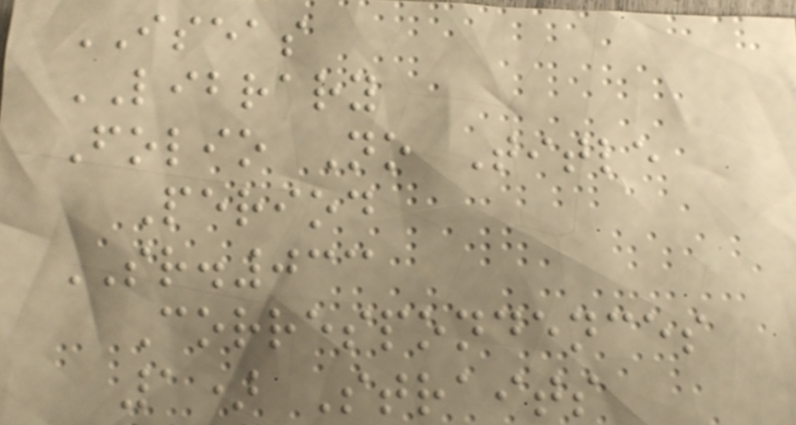ISEAS
LIBRARY
Folio No Title
Period
SR.033
Correspondences
1) Straits
